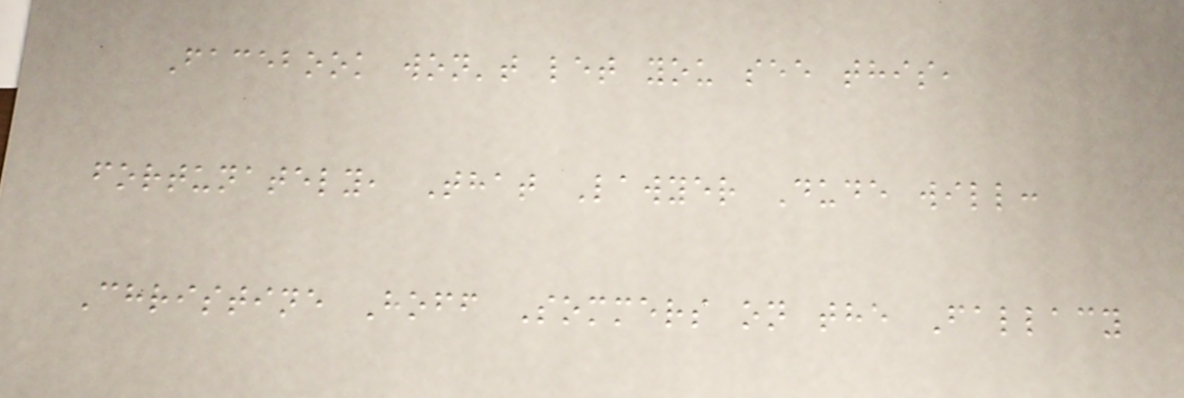Facebook won't let you see this,
fortunately, That Lawyer Dude will:
Christine Hoff Sommers on the Fallacy
